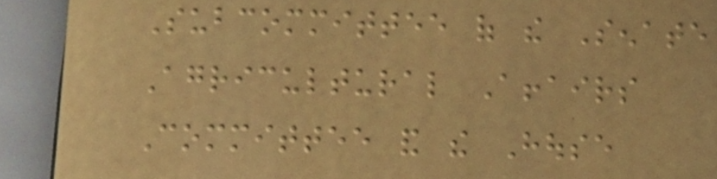Subcommittee of the Senate
Agricultural Affairs
Committee and the House
